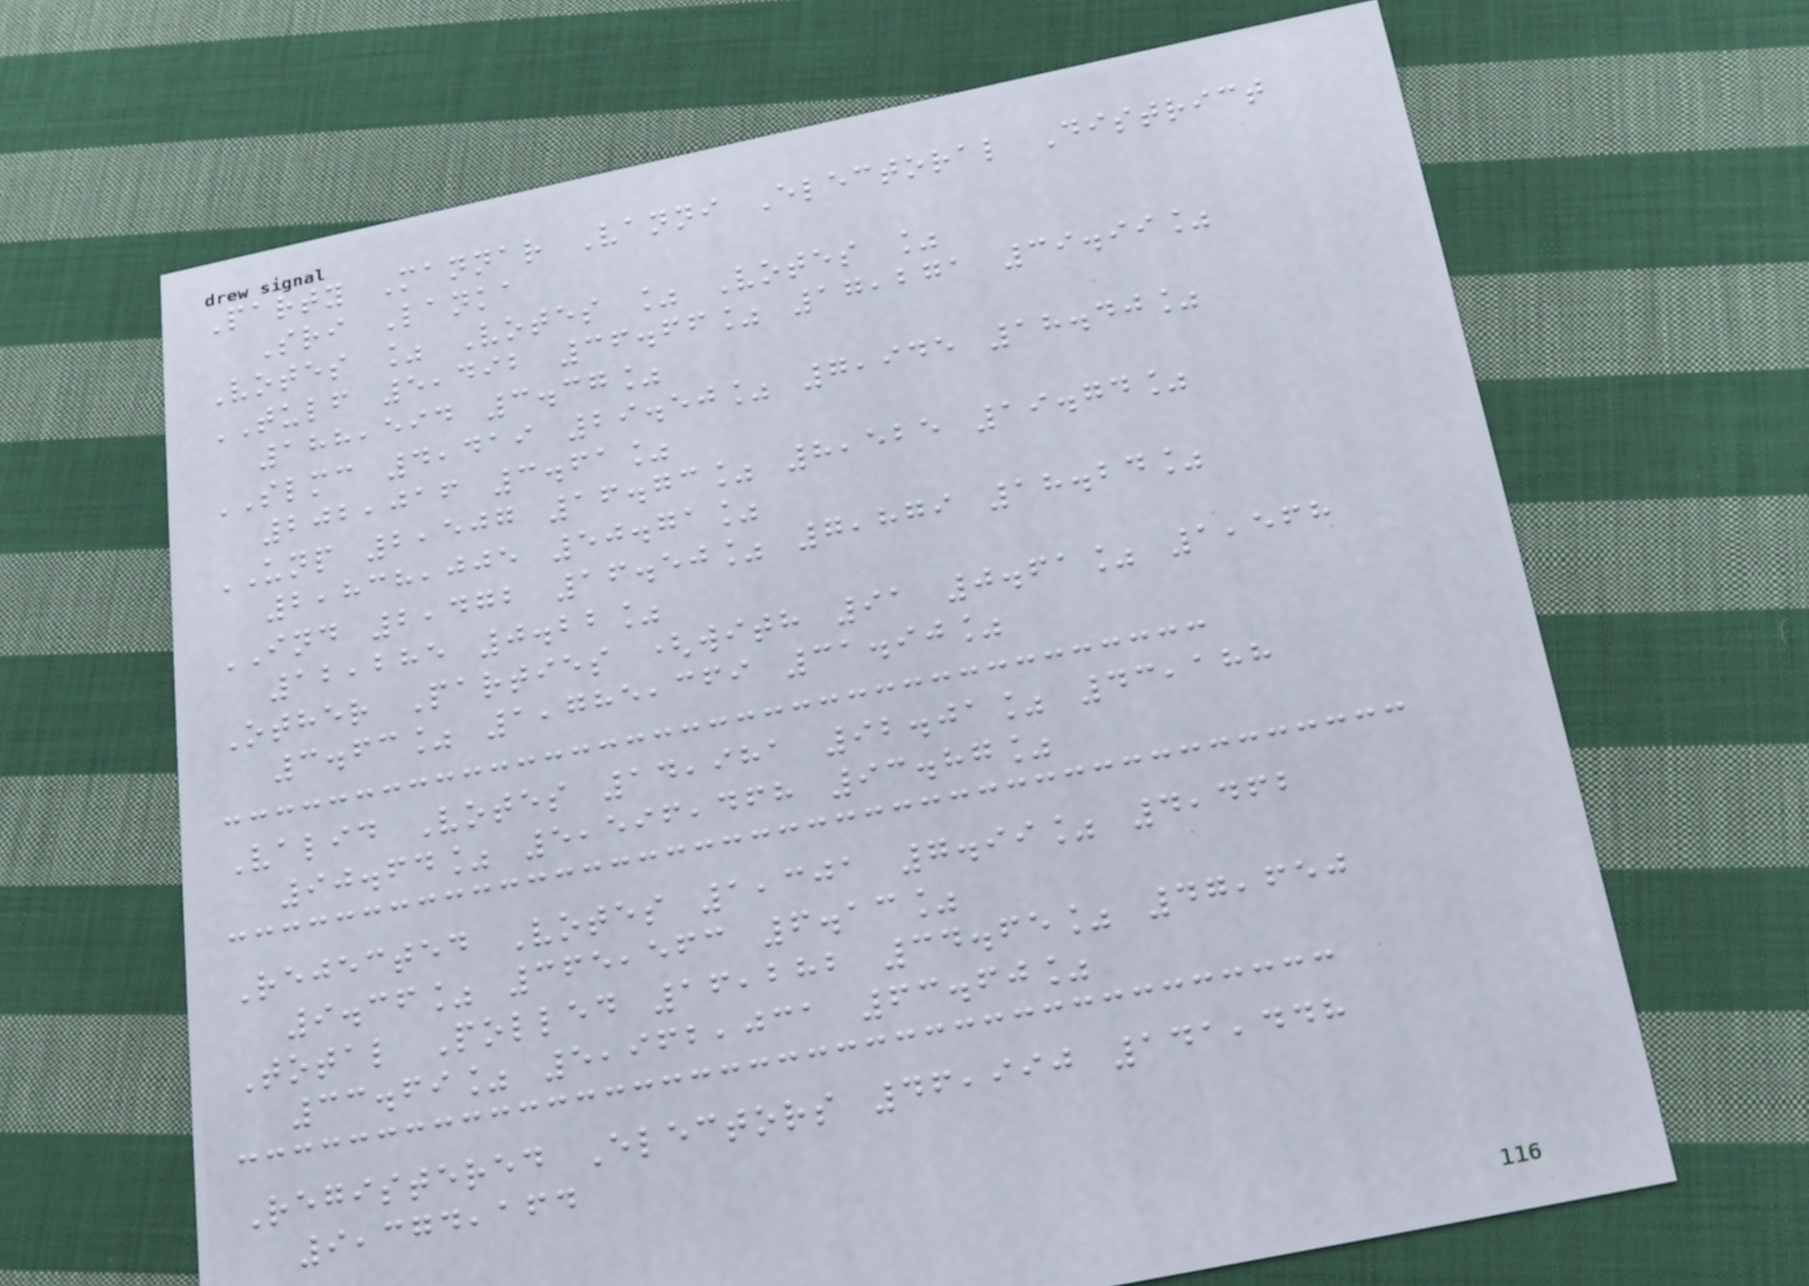Party Mannar Vanni Electoral District
Sri Lanka
Votes % Votes % Votes %
TULF 5,492 36.66% 17,271 39.99%
188,594 3.37%
SLMC 4,419 29.50% 7,945 18.40%
202,016 3.61%
UNP 2,507 16.73% 8,525 19.74%
2,838,005 50.71%
IND 2,472 16.50% 7,879 18.24%
12,285 0.22%
Other Parties (with 91 0.61% 1,568
3.63% 1,785,369 31.90%
Valid Votes 14,981 92.01% 43,188
90.64% 5,596,468 93.87%
Rejected Votes 1,301 7.99% 4,462
9.36% 365,563 6.13%
Total Polled 16,282 34.65% 47,650
33.69% 5,962,031 63.60%
Registered Electors 46,990 141,448
9,374,164
